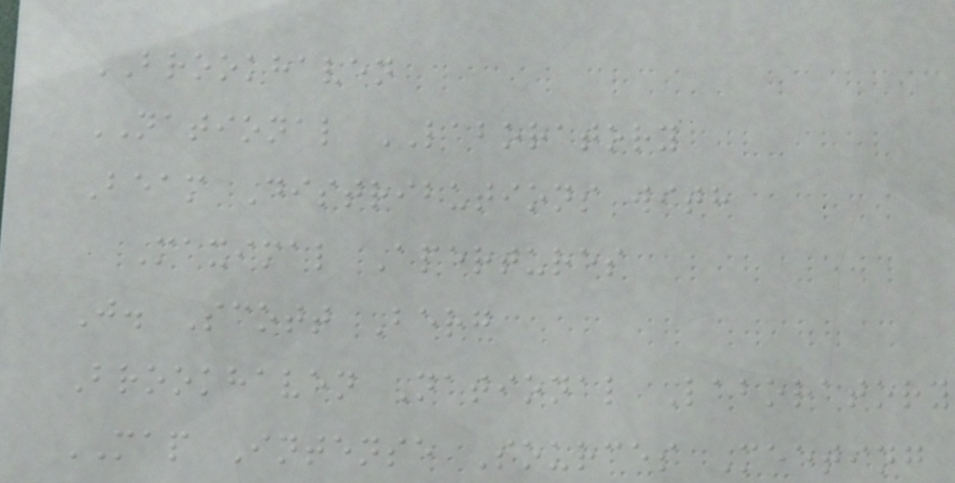BROOKHAVEN
NATIONAL LABORATORY
Beam Distributions with
Maximal Apertures
J. Scott Berg
Brookhaven National Laboratory
MAP Intense Sources Meeting
